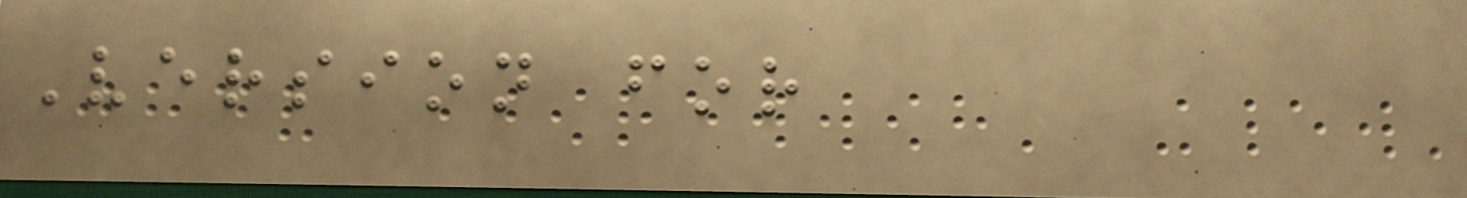Version for
